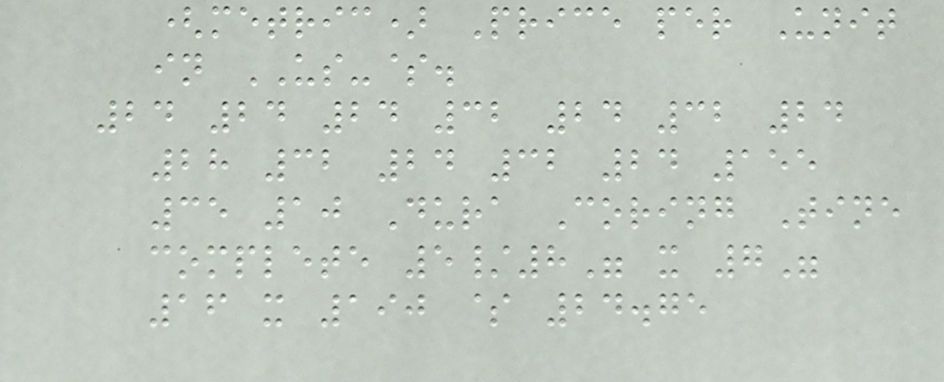(metric) Price per Unit
in US-$.
24 24 24 32 24 32 24
28 32 24 32 24 155
35 10 Dura Coring Tine
complete 5/8" x 7"
16 x 190 $ 24.75
